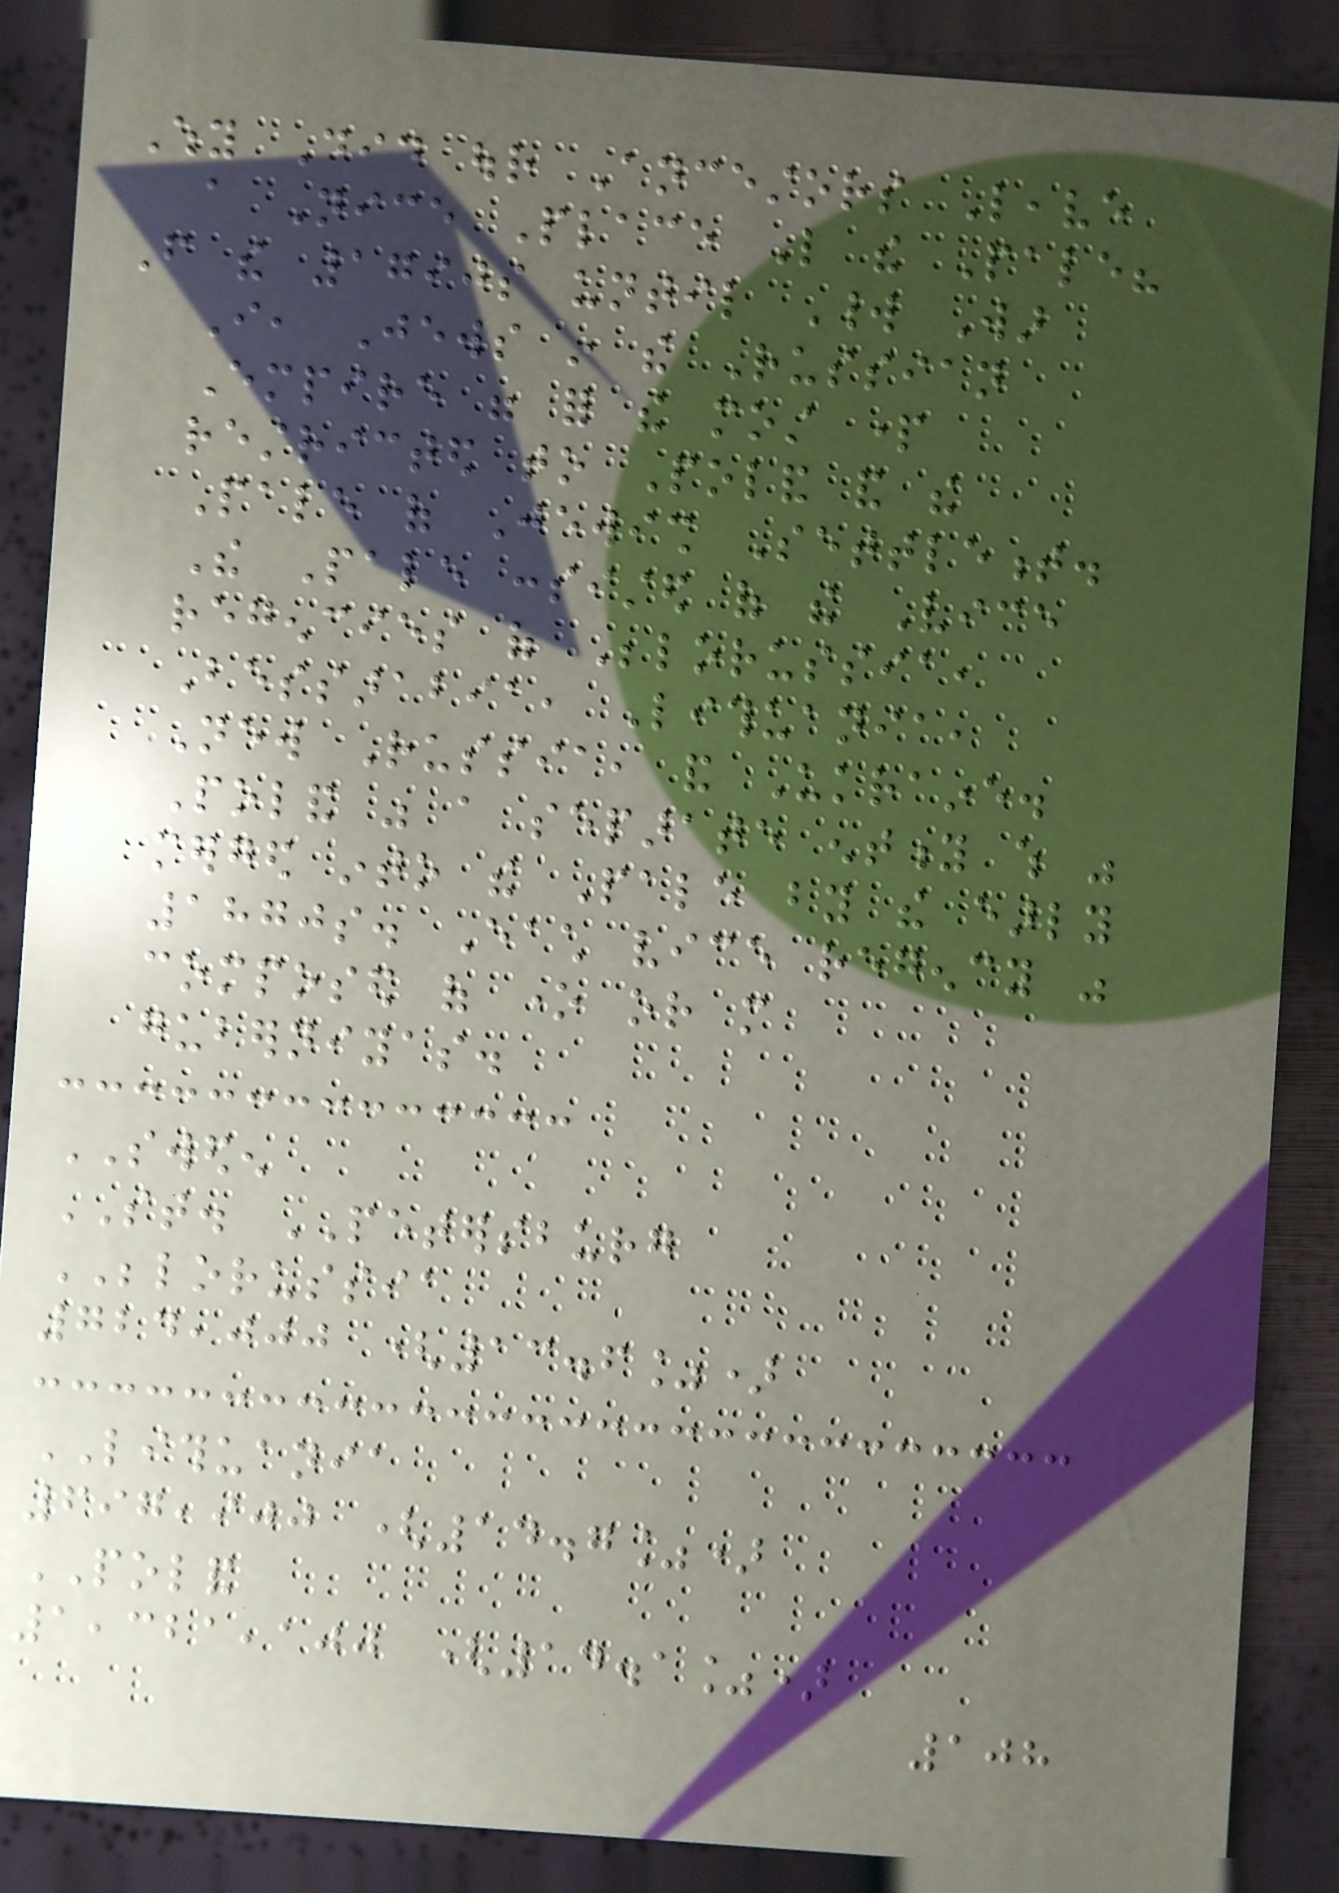Why Did our Ancestors Leave
a Nice Place Like the Pale?
From the 1790s until World War
I, Jews in the Russian
Empire were for the most part
restricted to Poland and the
Pale of Jewish Settlement.
The Pale consisted of the Vice
regencies of Belorussia,
Bessarabia, Lithuania,
New Russia, and Ukraine.
Poland was a separate entity which was
merged into the Pale by the early
1870s. Each vice regency was
composed of one or more
guberniyas.
SWEDEN
ST. PETERSBURG
BELORUSSIA
724,000 (13.6%)
LITHUANIA
697,900 (14.7%)
POLAND
1,321,100 (14.1%)
108
